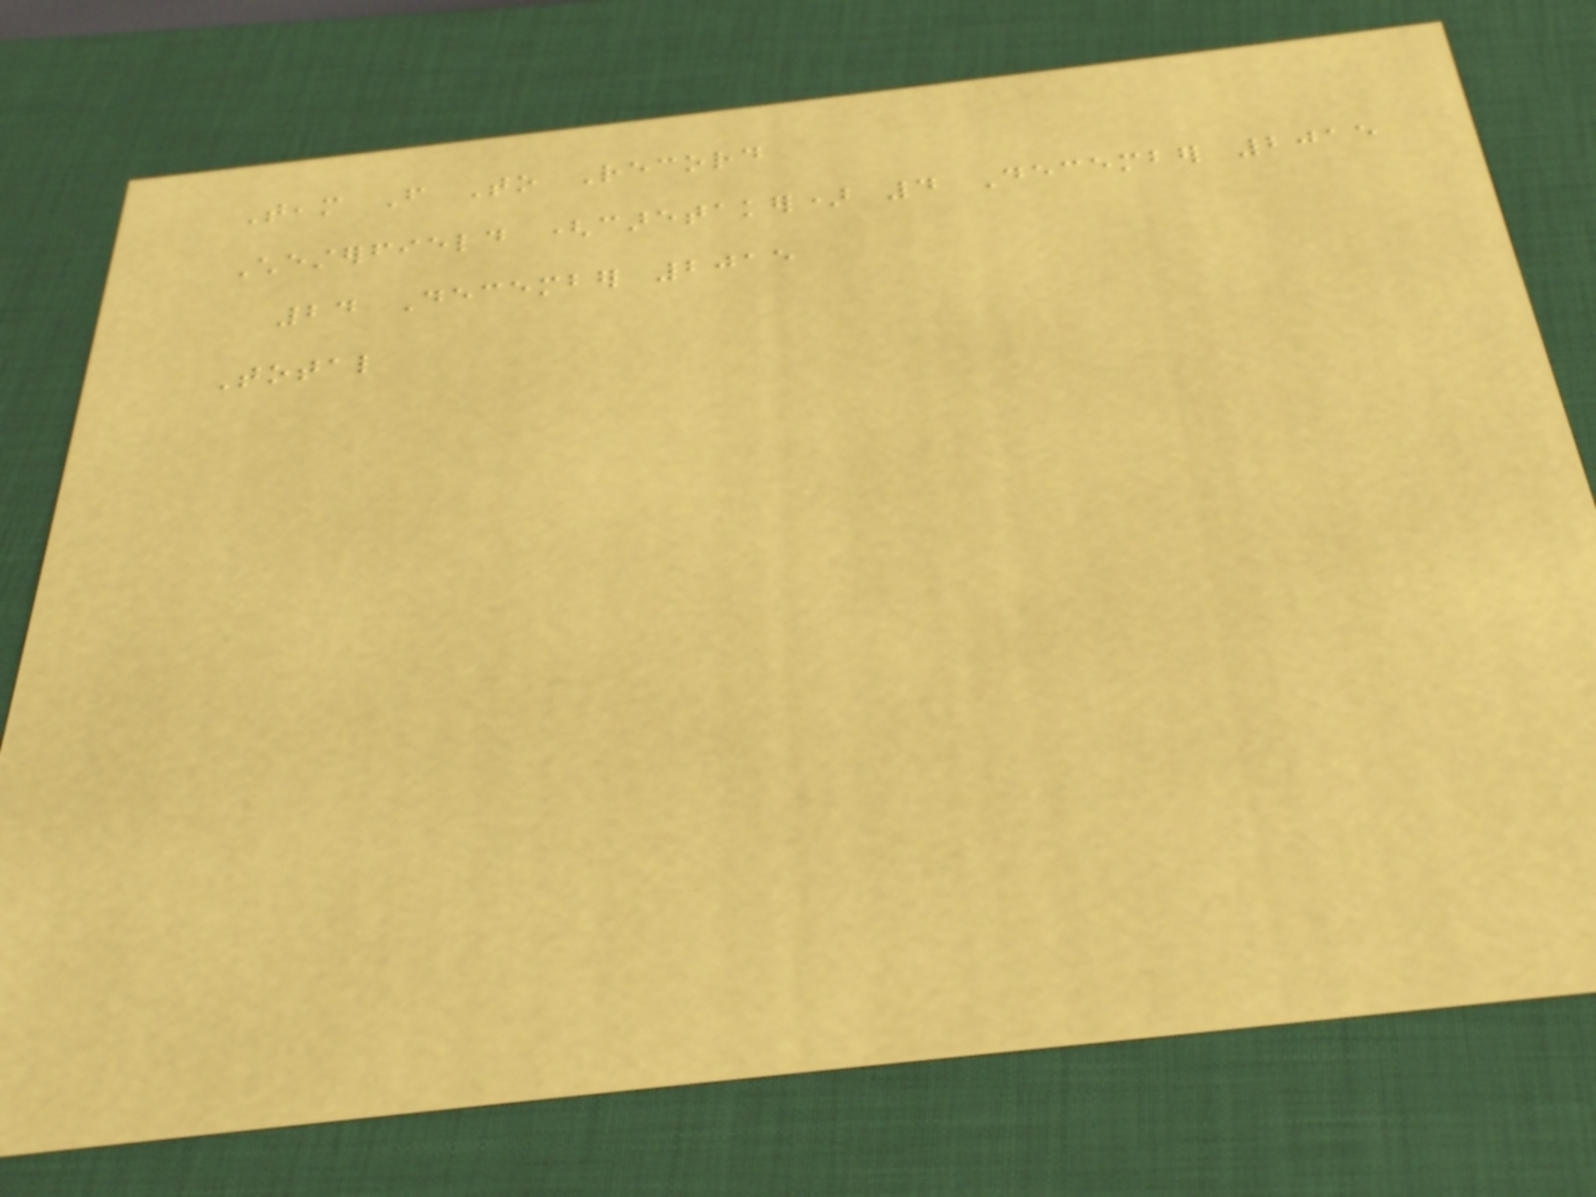Team From To Record
Chesterfield (caretaker) 4 December 2015
24 December 2015
Total
